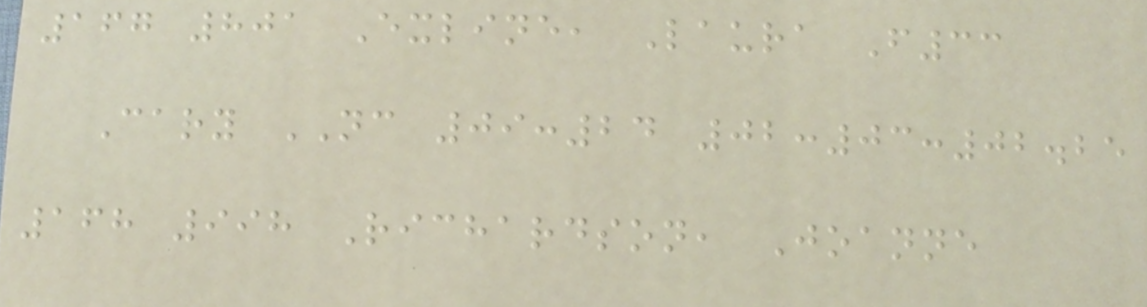167 801 Exline, Laura F33
Cary NC 09:24 02:03:02.25
168 998 Richardson, Joanne
